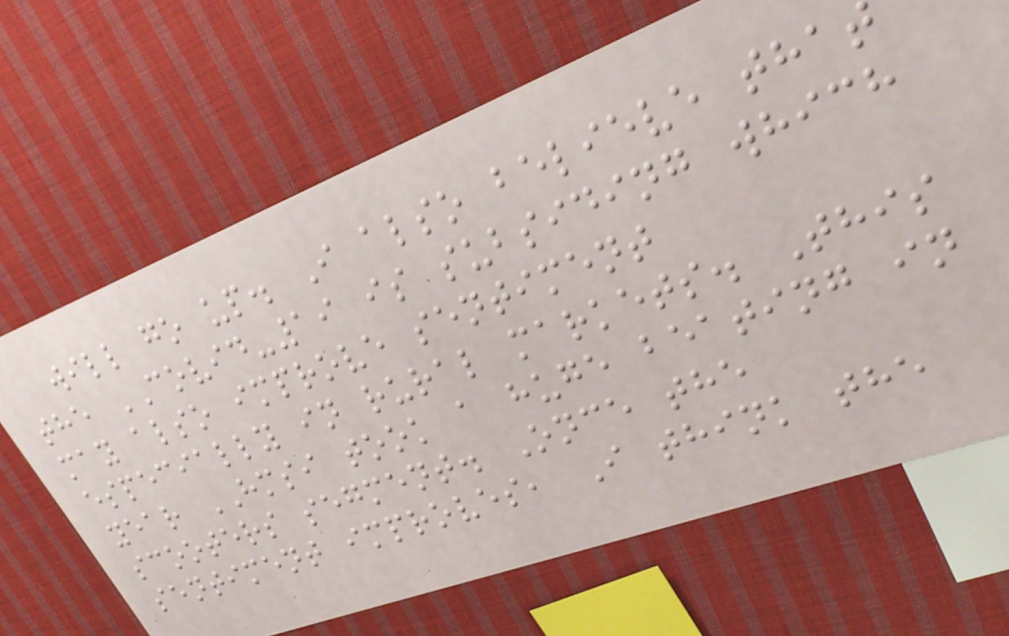will go up. I also believe that
the COVID-19 is subsiding which
may also improve sentiment
especially in rural markets. This
year HMSI took a huge beating in
scooters segment. Once the
sentiment improves, I think the
